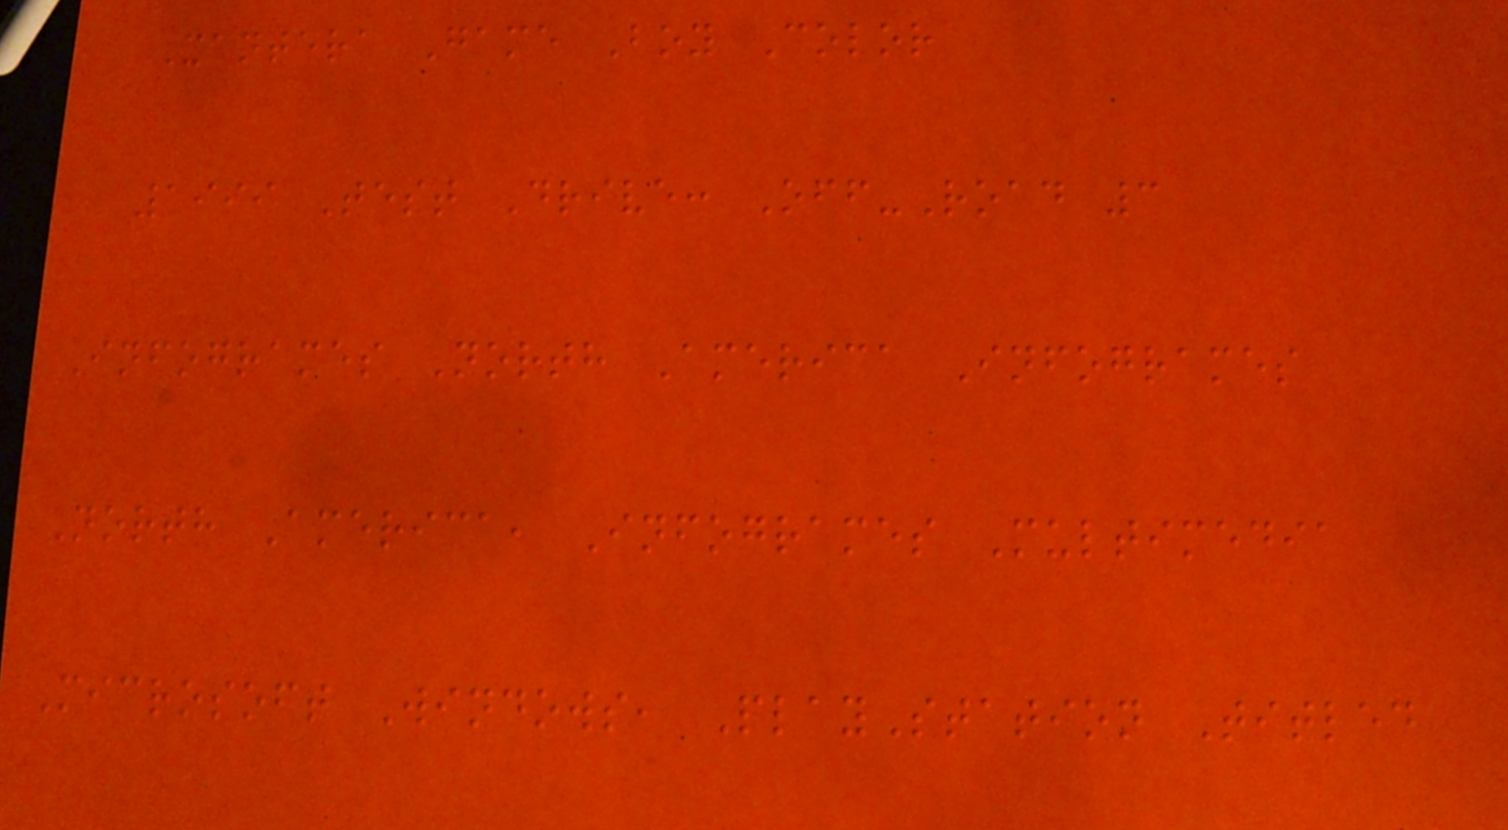Xantera Game Boy Color
1999 Test Drive: Off-Road 3
Infogrames North America Infogrames
North America, Infogrames Multimedia
Microsoft Windows, PlayStation Titled
